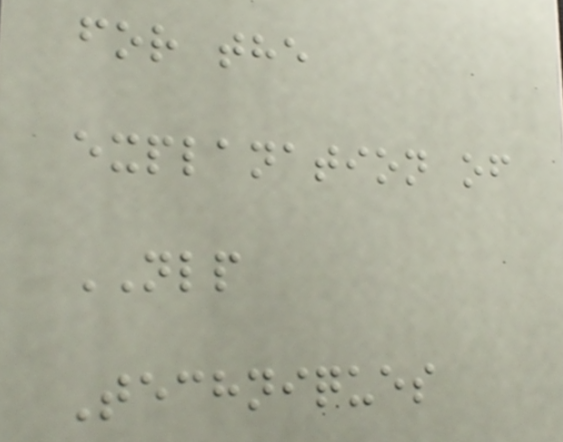for the
explanation of
NLP
Techniques
